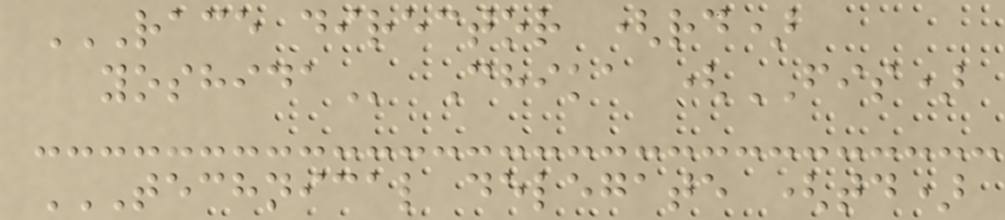RACE DIRECTOR (RD)
YOSHIDA Chika (FIS)
TECHNICAL DELEGATE (TD)
